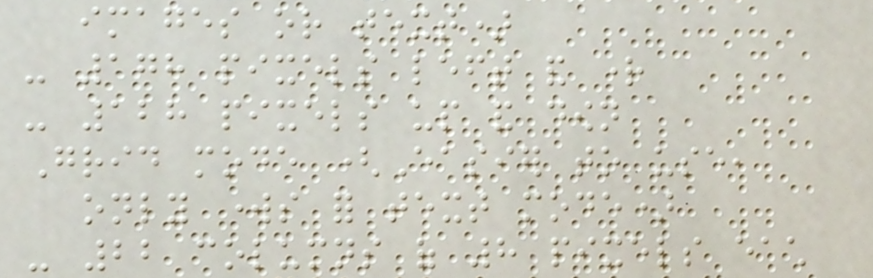images or text)
- 178 pixels left and right
- 128 pixels up and down
Grid mode (Easier to use,
only works for text mode)
- 22 columns of 8 pixels each
